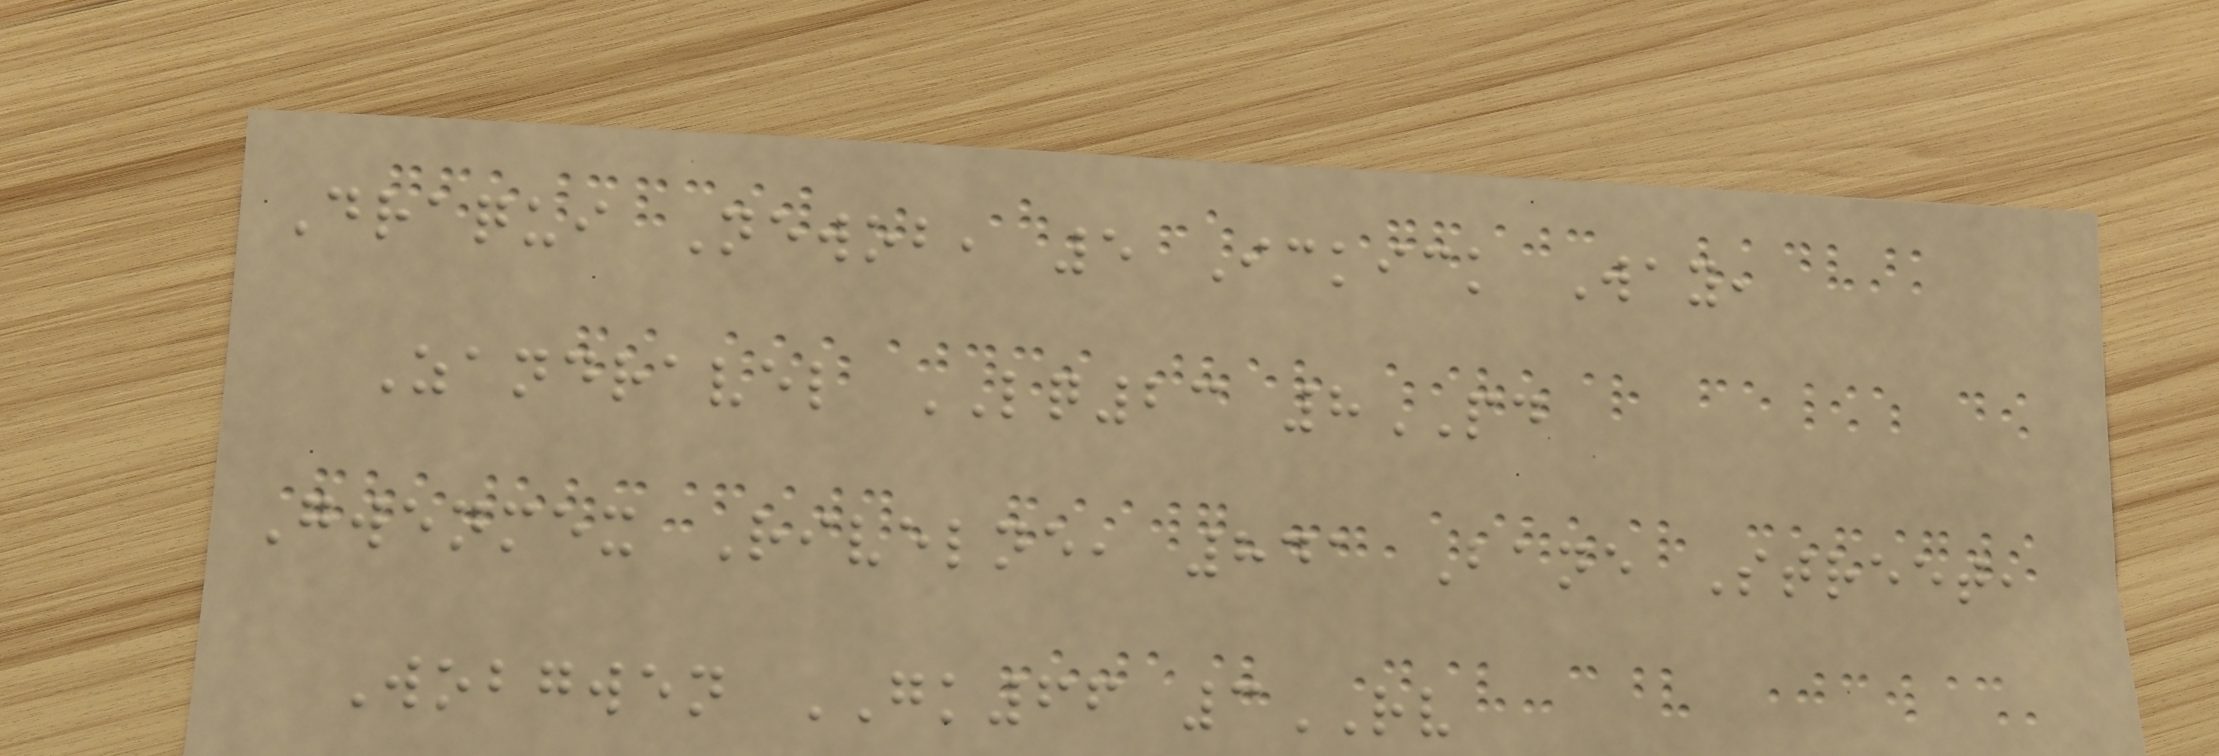Draqui Newob, 5 Ickick Way,
Zandravel LQ23 8PD
Gwenmex Rivelne, 841 Bane Street,
Wobgwen GK66 3RV
